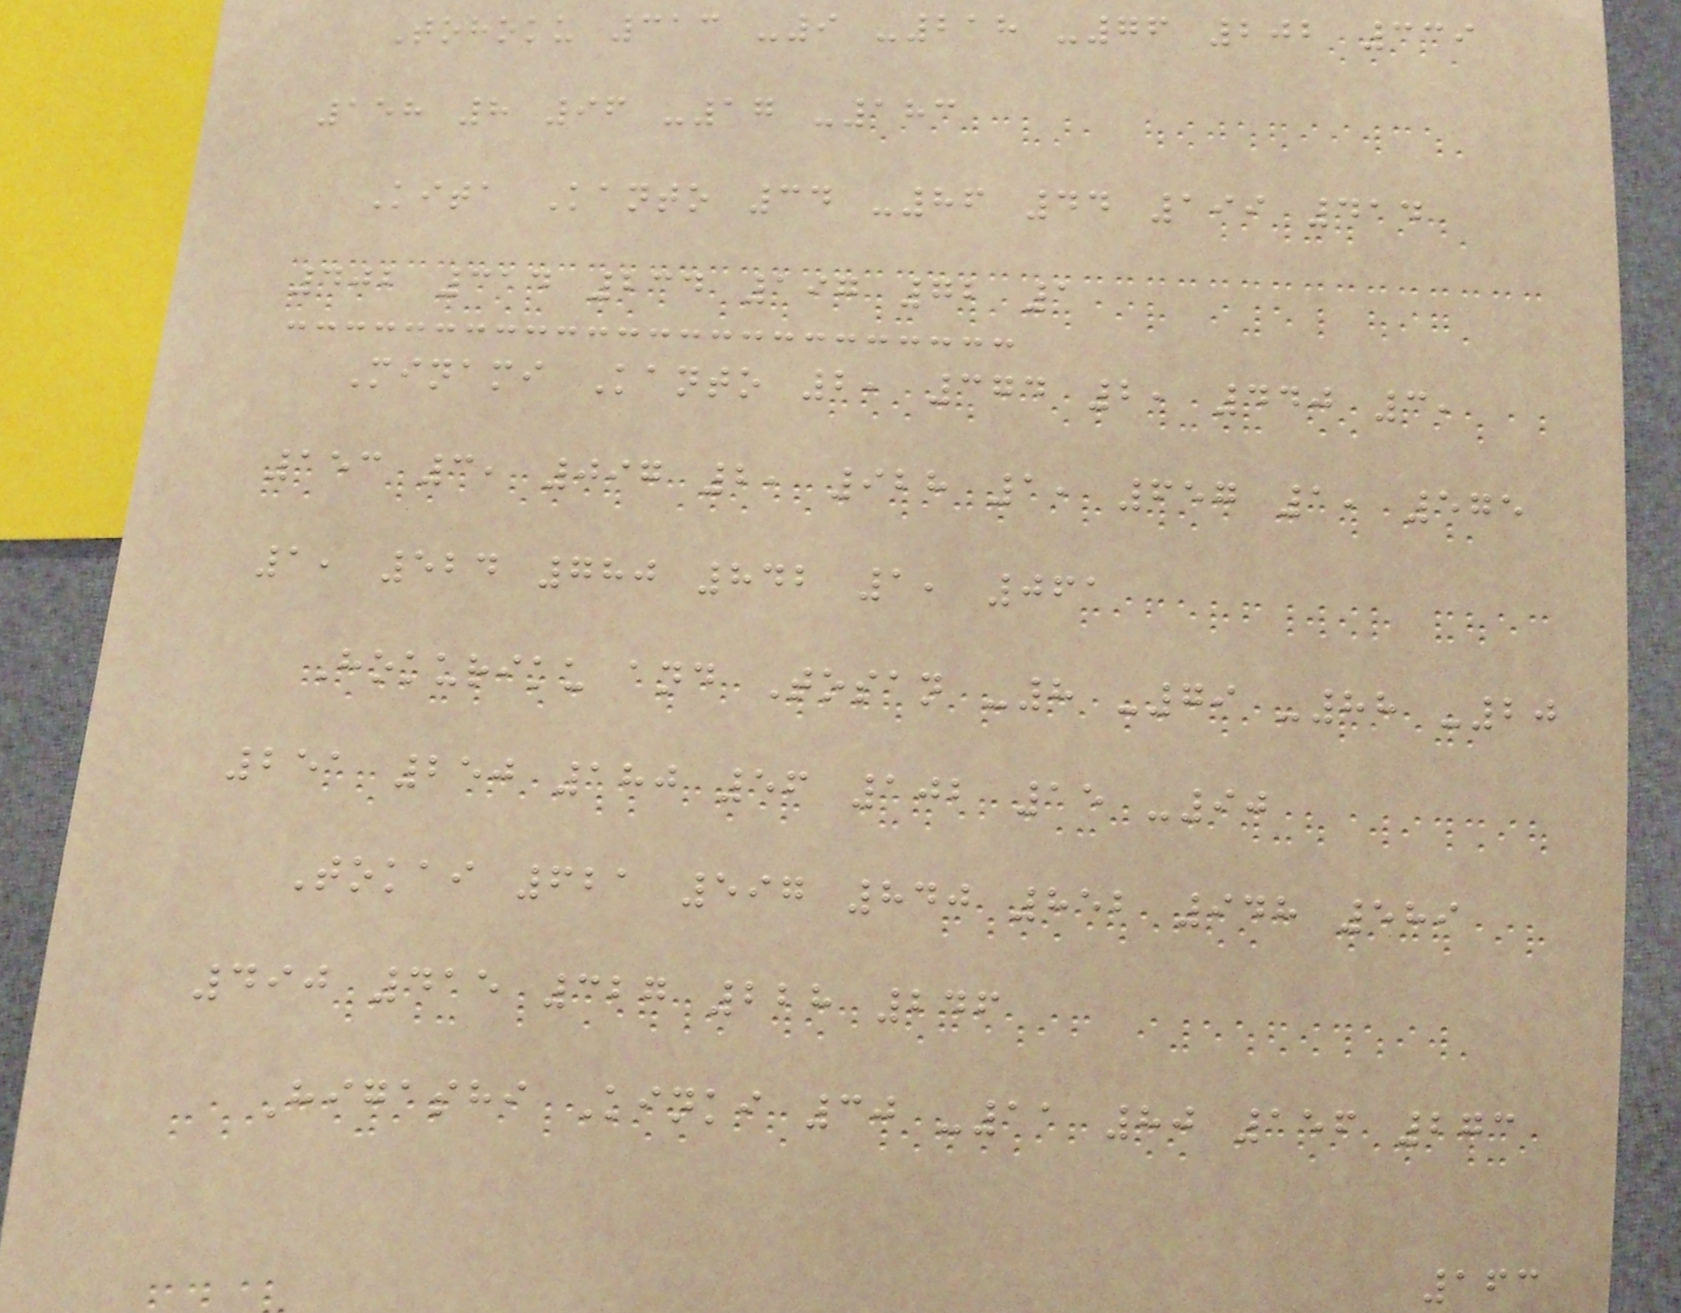Tohoku 313 -9 -218 -76 202 339
158 8 96 -17 -183
Kita Kanto 34 -86 44 199 414
402 314 234 197 72 1
Minami Kanto 2, 374 2, 440 3,
153 3, 097 2, 928 1, 657 1, 575
1, 524 780 842 1, 061
Hokuriku and Tosan -8 -79 -88 -20
251 250 180 56 102 15 -90
Tokai 621 597 840 852 948 589
490 415 327 228 246
Higashi Kinki 30 -11 80 156 273
163
